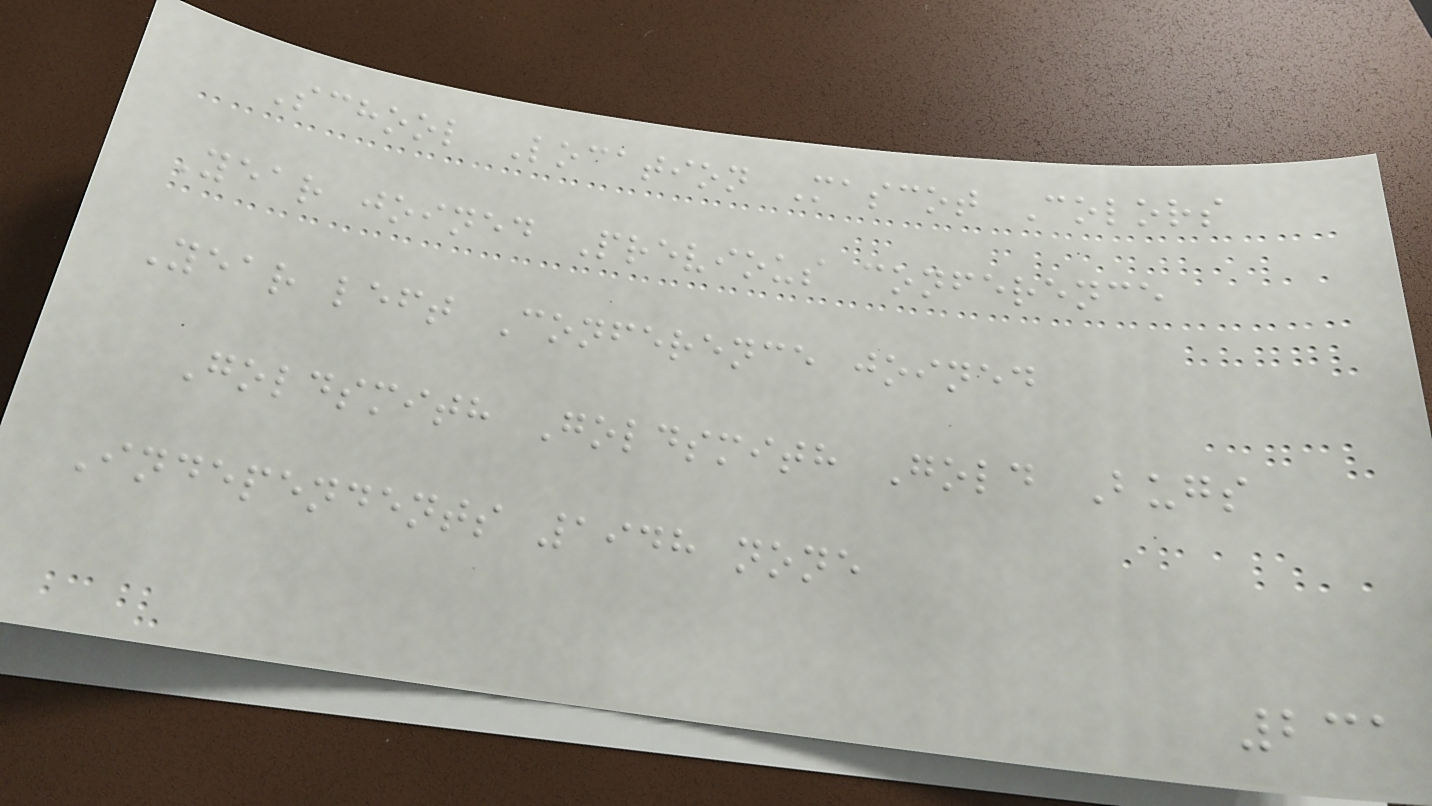School Location Mascot Colors
Year joined Previous conference
Year left Conference joined
Goldsmith Goldsmith Gold Bugs
Independents 1948 none
231
